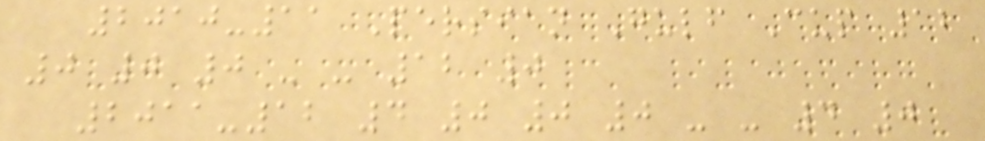2010-11 Persian Gulf Cup 12
0 0 0 - - 12 0
2011-12 4 0 0 0 - - 4 0
